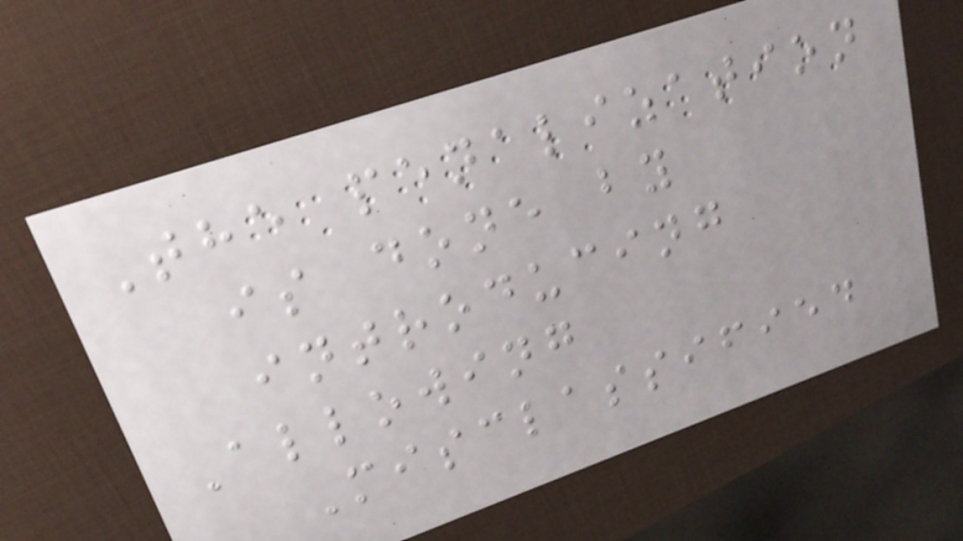The penalization
is done by
introducing
Allowing
Misclassified
